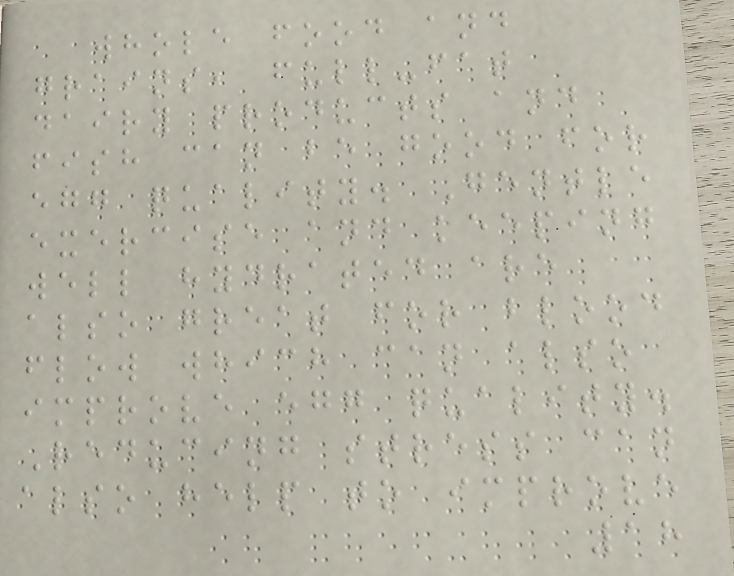whole food and
grains, full-fat
dairy products and
fish can be good for
egg quality. Gentle
exercise and keeping
well hydrated are
also great for blood
flow which can also
improve egg quality.
Reducing stress can
also help to improve
18
